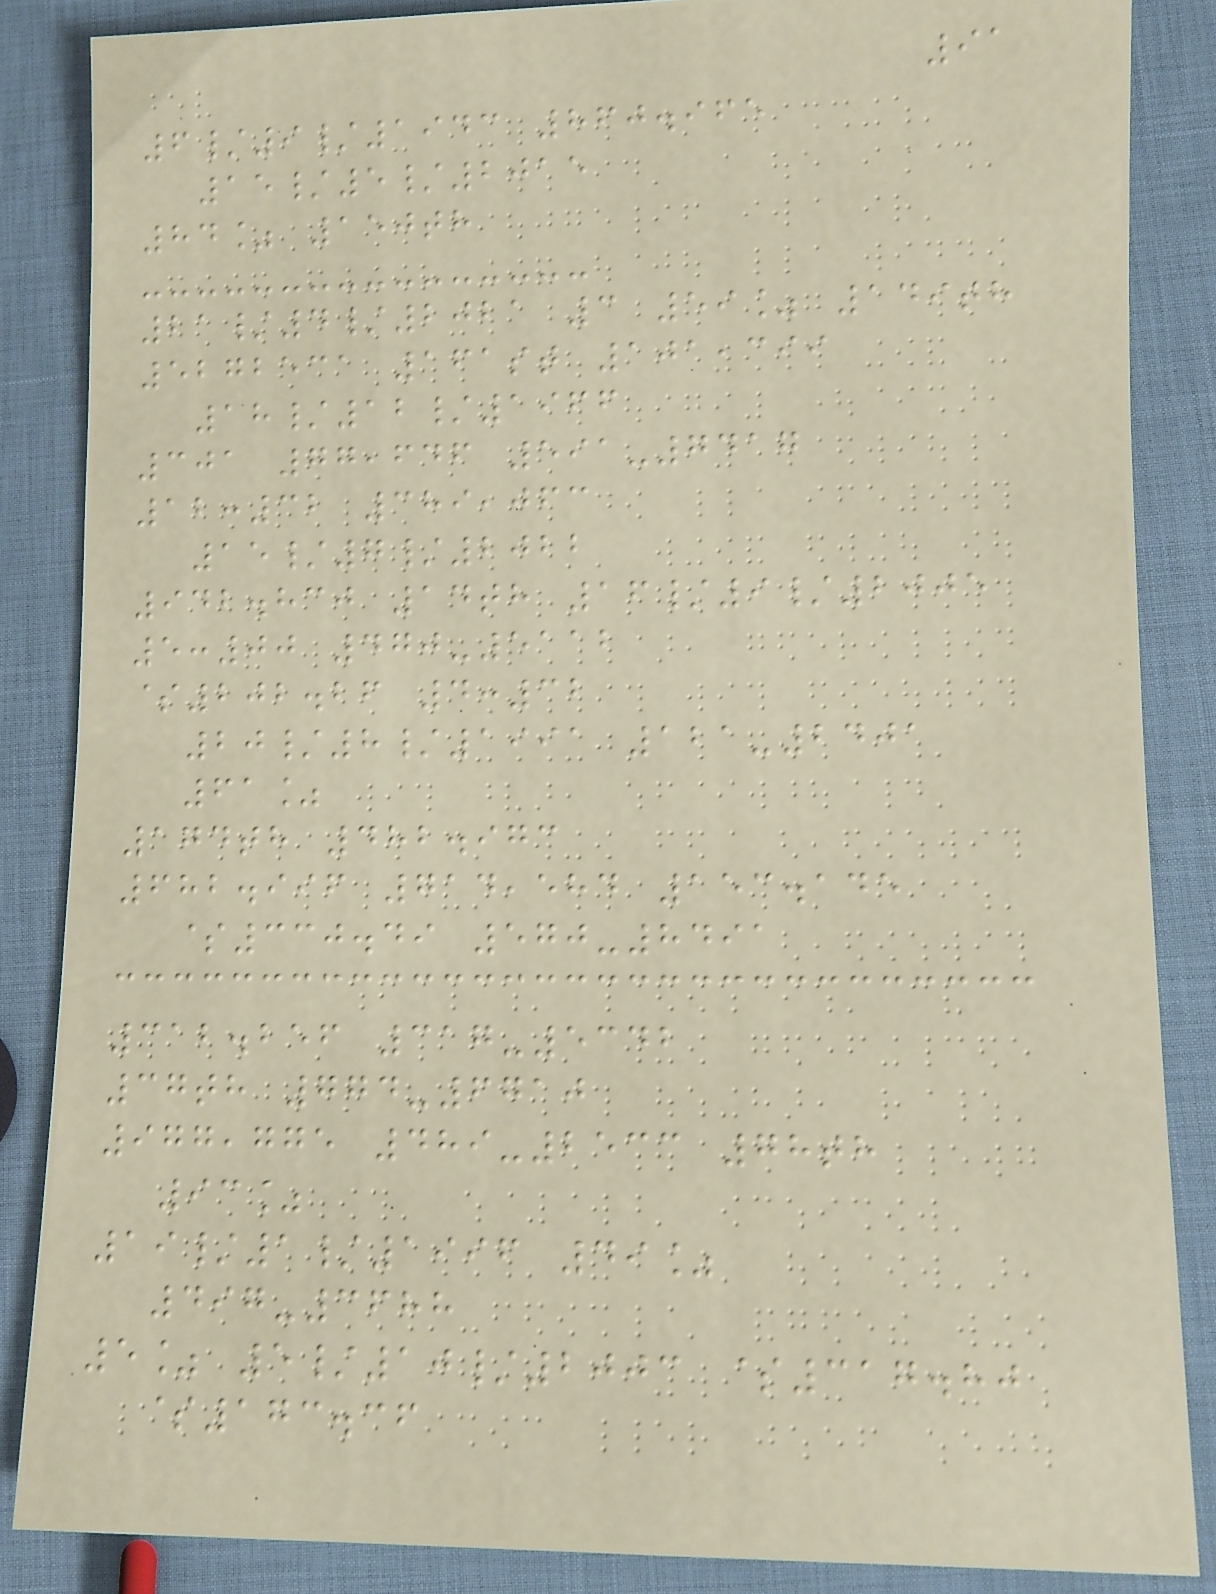91
6/9/1943 860.965
15/5/2015
84% 150th
21/4/2021 3 59% 149th
5272531 161st 101,399
18/12/1966
301 77,646 591-7417
12:32 389,063
15/7/2022
942.830 14th 16/9/2005
5:00 470-5112
$202.26 4:32
20/8/1991 121-2401
61%
174th 482.973
682.996 714,584 153.145
$330.49 570-8491
312.256 317-5342
37th 774-6710
977,775 489-2533 78th
93%
19/1/1996 49%
497-3688
5% 5/10/2003 $317.80
$173.36
